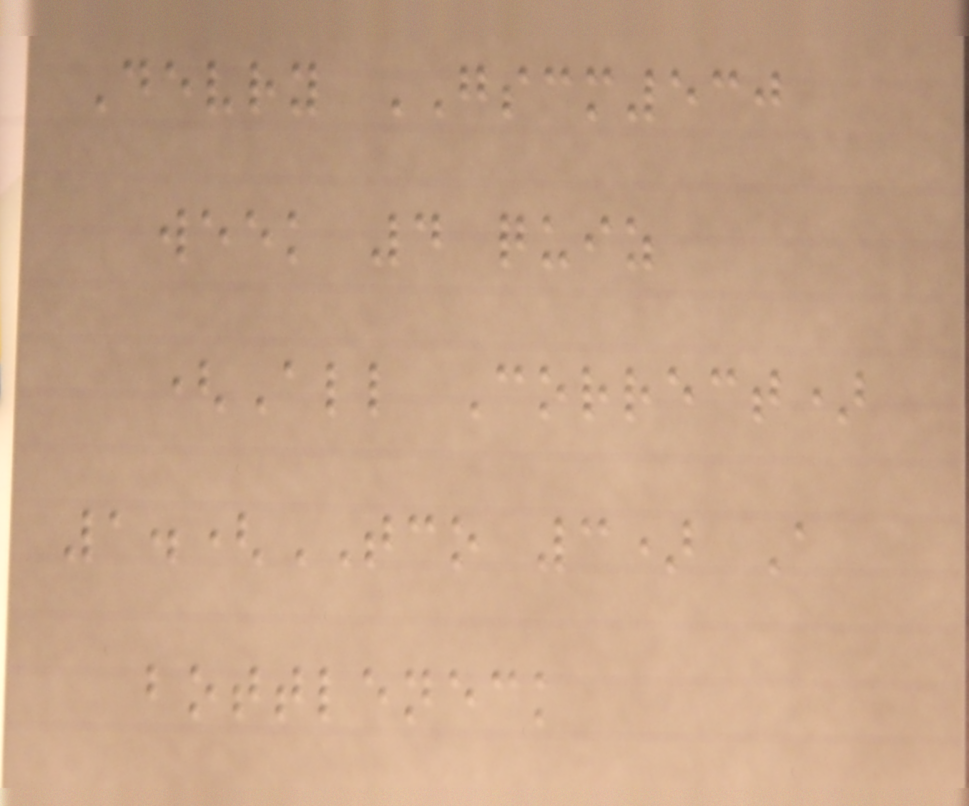Devry GSCM530
week 4 quiz
(All Correct)
1.(TCO 3) A
bottleneck
